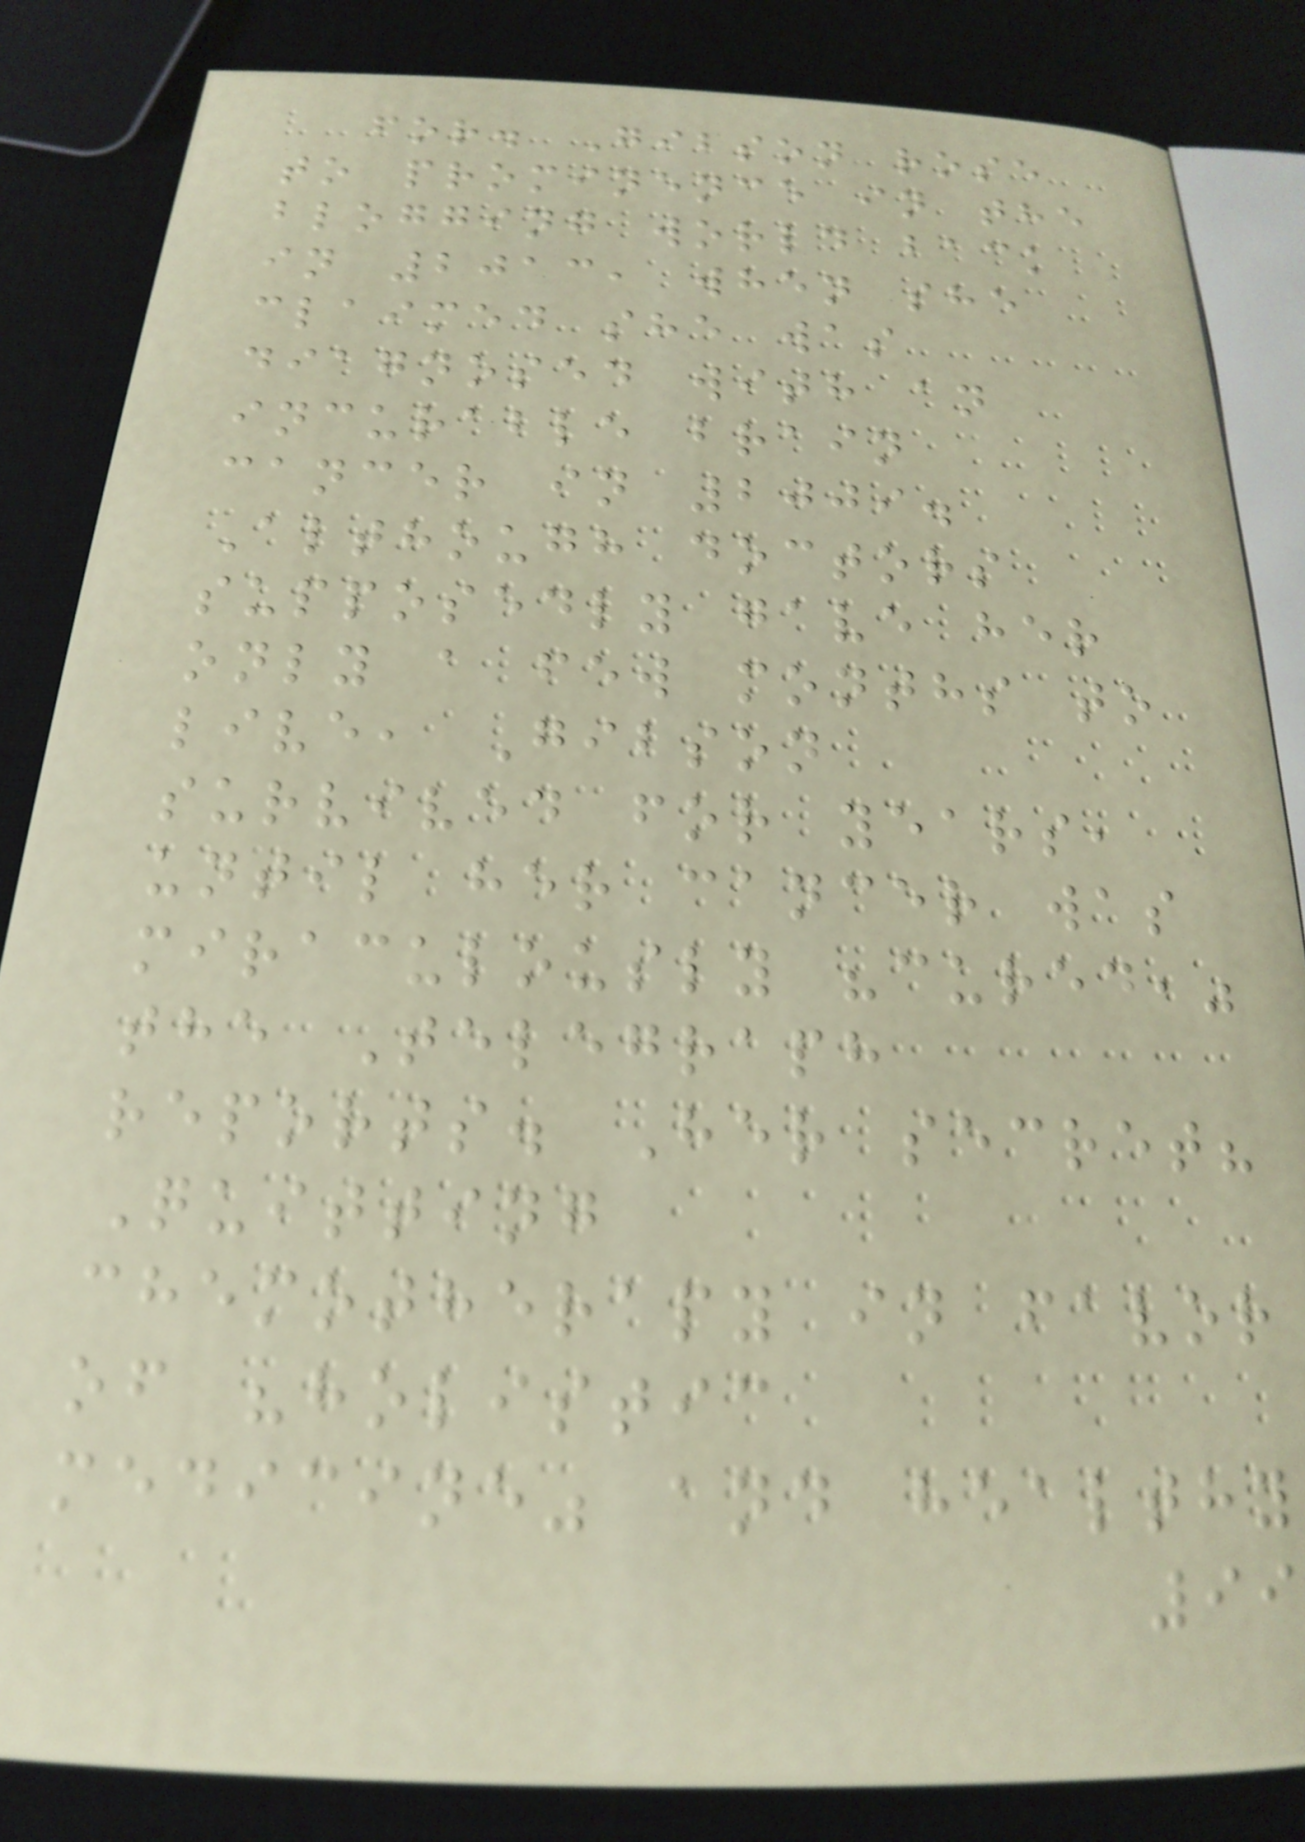for. Gibson rose
to prominence in the
blogging world back
in 2013, when she
claimed she was
diagnosed with an
incurable brain
cancer in 2009.
Although doctors
supposedly gave her
only a few months to
live, Gibson
survived for years,
until her cancer was
miraculously "cured,"
the Telegraph
reports. Her secret?
Quitting
chemotherapy in favor
of "holistic
medicine" and healthy
99
